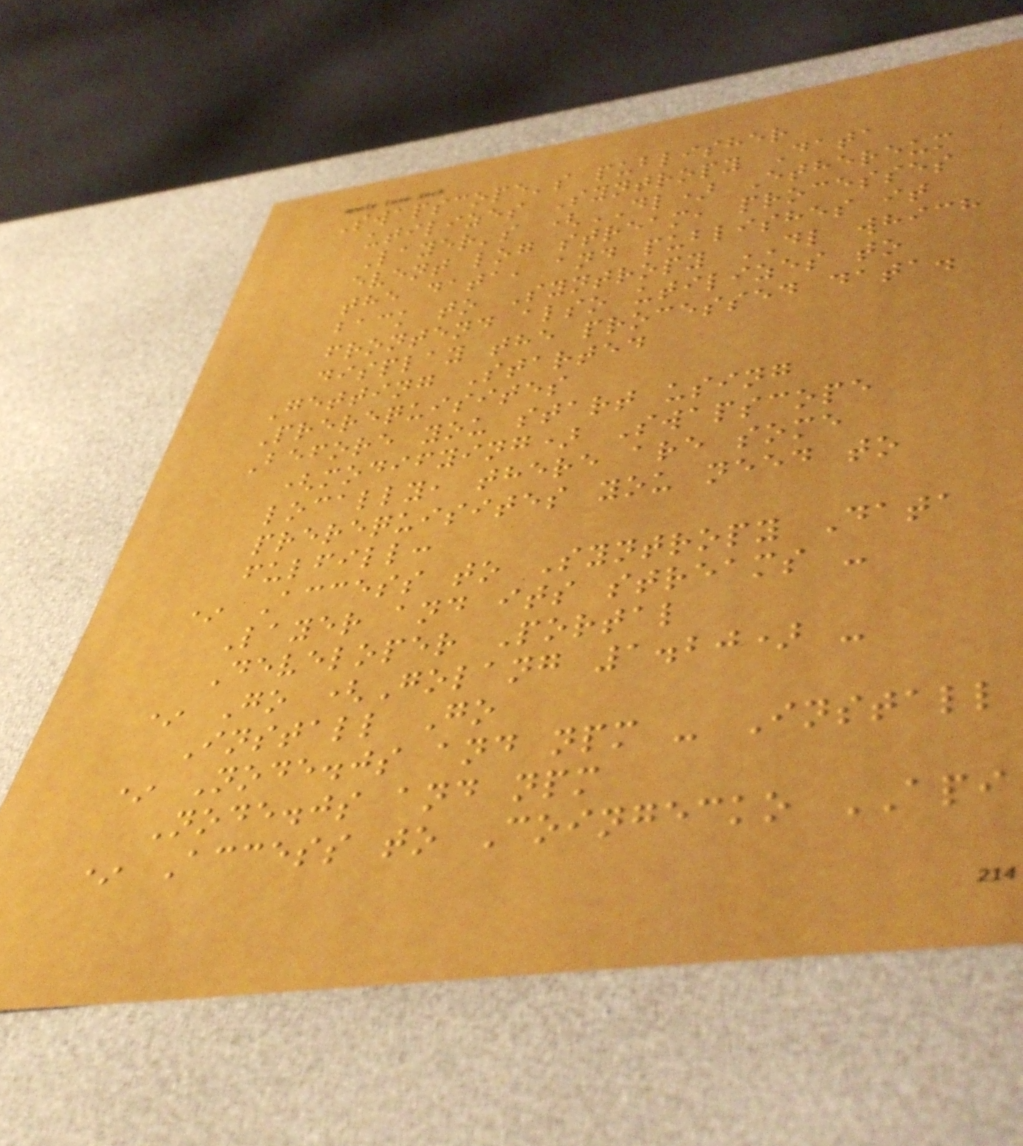Swapscope's publisher
utilizes Syntropy Data
Layer's (DL) Ethereum
event log stream, processes
the data, and publishes it
back to Syntropy DL which
frontend also utilizes to
display the processed data.
Getting Started
Prerequisites
Before you start using
(modifying) Swapscope
locally, there are some
prerequisites you need to
fulfill:
* Access to Syntropy Data
Layer and its streams -
Developer Portal
* Go (Golang 1.20) -
Install Go
* Node.js and npm - Install
Node.js and npm
* Access to Coingecko API
